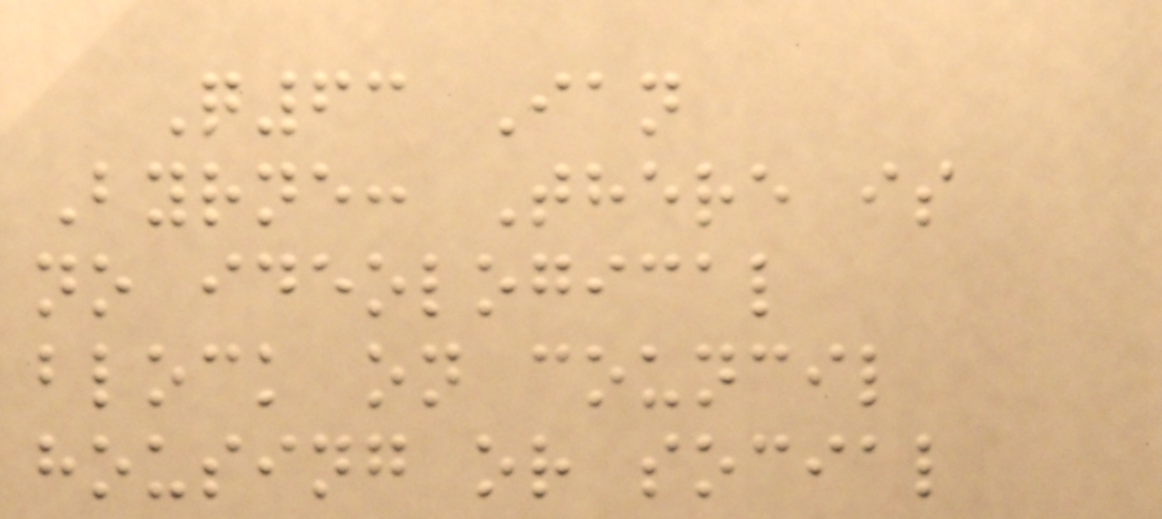Q63 Ian
Byrne: There is
no ideological
block on council
housing or social
